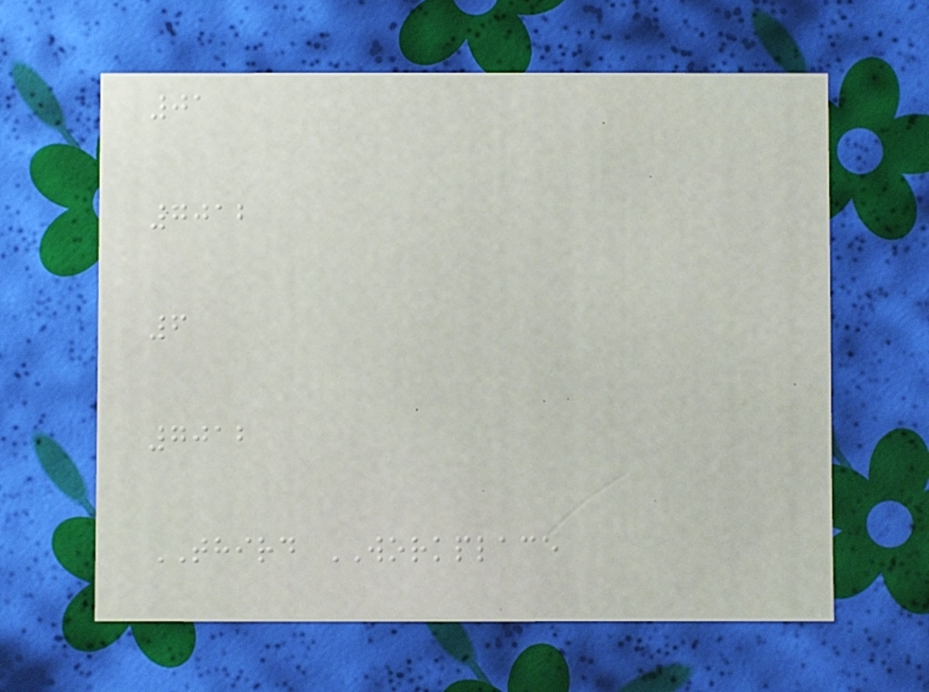01
7012
6
7012
THIRD WORKPLACE
